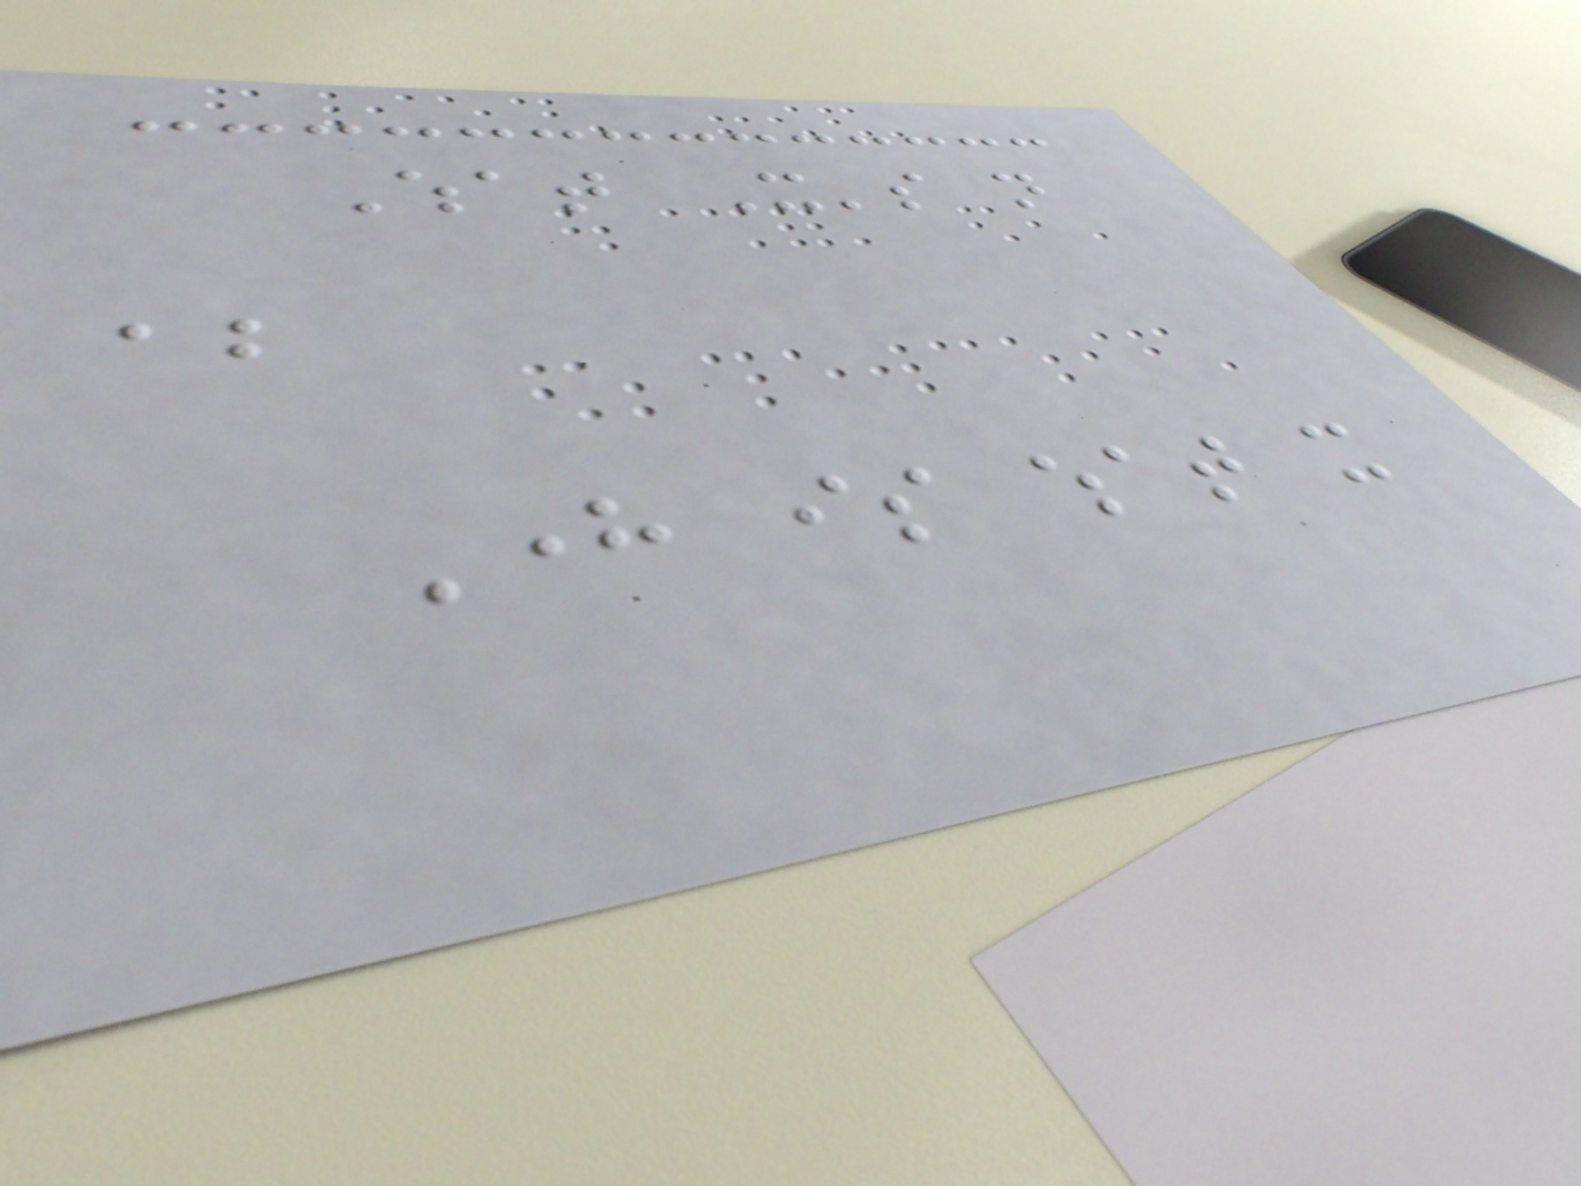What It's not
about
Here is what it
